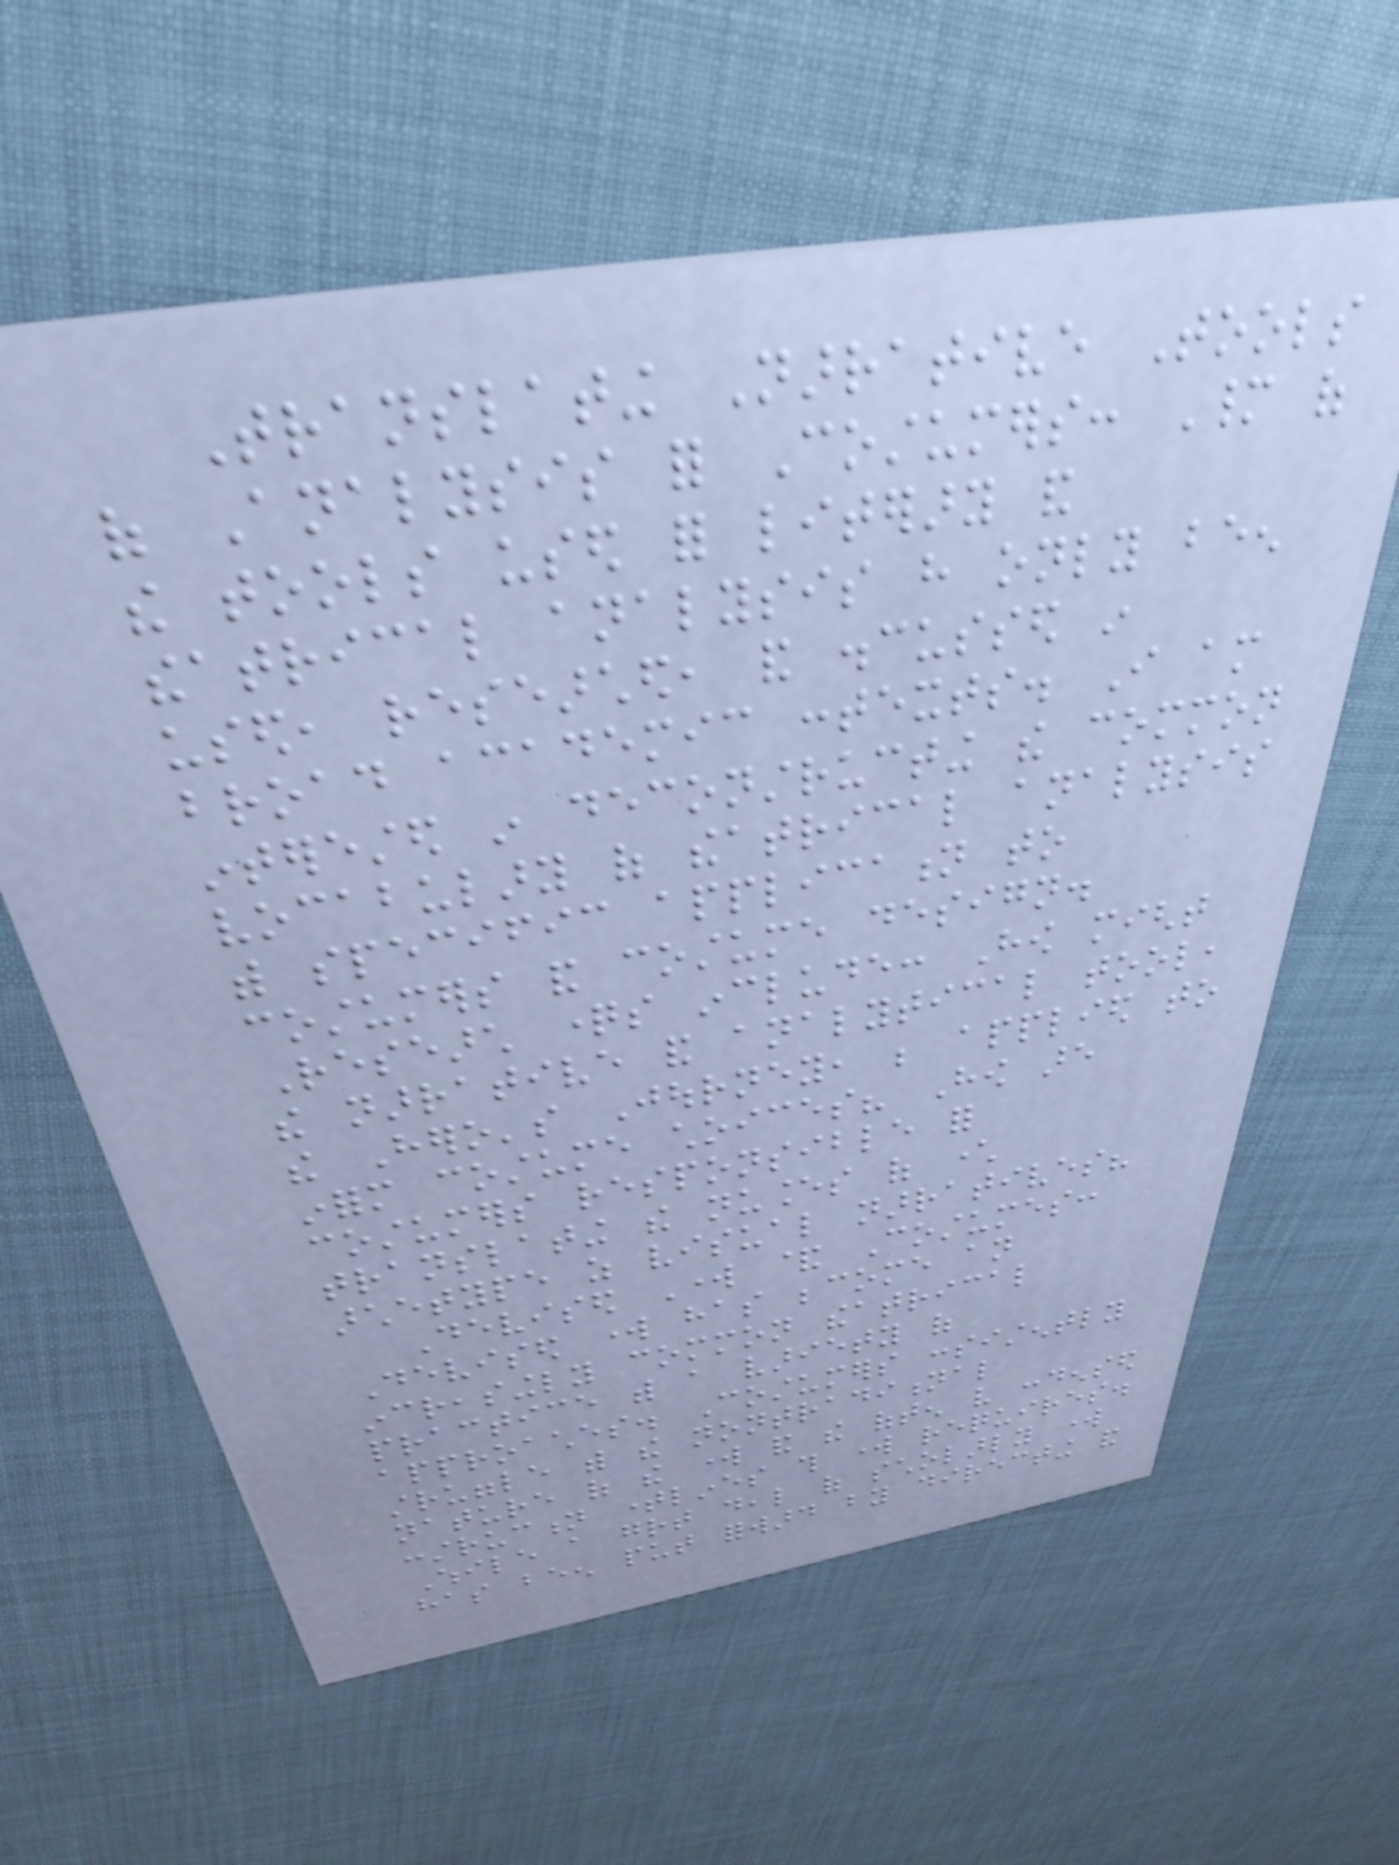Translating Narrative Tools
of Analysis for Costumers: Many of
the tools used for literary and
theatrical analysis have only been
used, researched, and discussed in
broad academic contexts. I am
interested in deconstructing the common
vocabulary of theatrical analysis
with specific application to
costumers and costume design.
Research questions include: How might
the narrative and analytical tool,
the Hero's Journey, be applied to
inform costume choices? How are
costumers responsible for
translating the nuances of character
archetype as visual narratives?
Devised Work & Costumes:
Devised work has become an
increasingly common theatrical
practice with a variety of
approaches. Costumers consistently
struggle with the nontraditional
nature of the work and the often very condensed
construction timelines this work requires.
While a great deal of scholarly work
has been put forward by directing and
